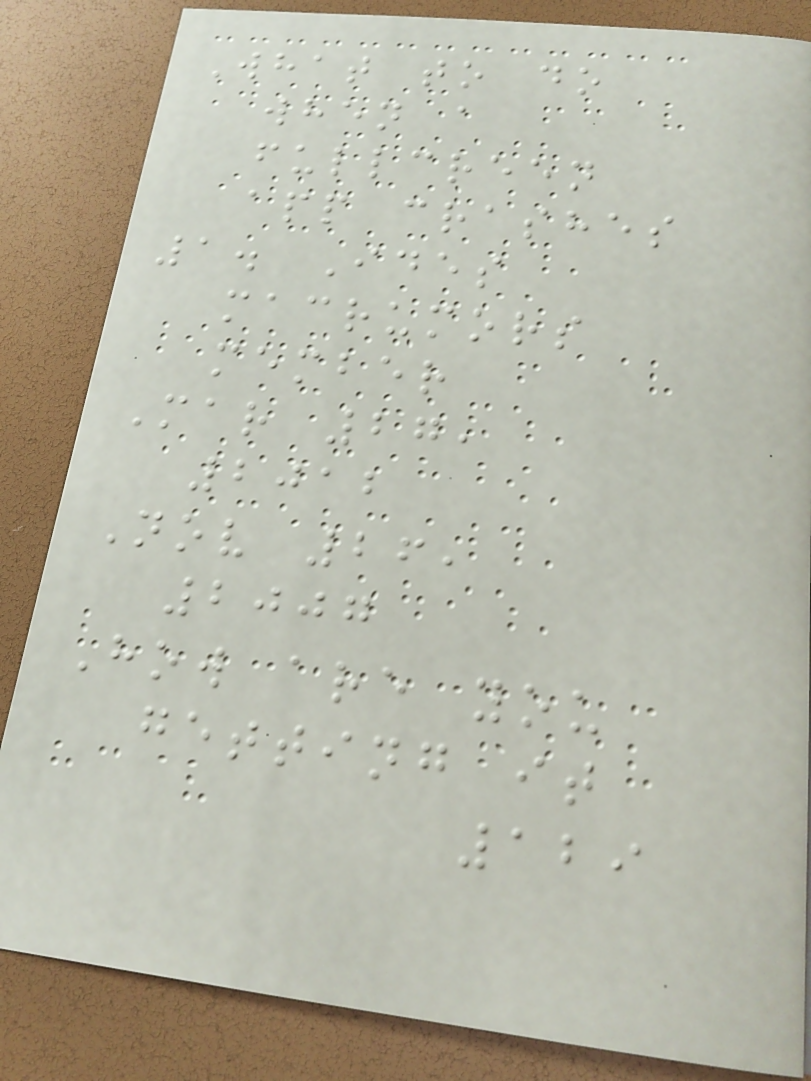What to do
when a
fullcreen
app crashes
1. Ides
macrumors
member
Mar 27,
2012
Nov 26,
2007
How are you
getting it
129
